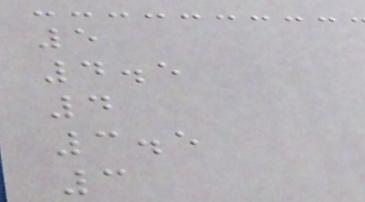5
4.5
4
3.5
3
